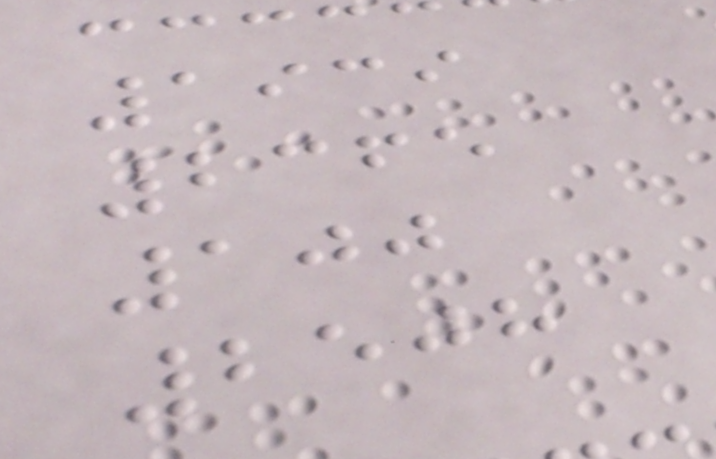1939
2365
100
2508
